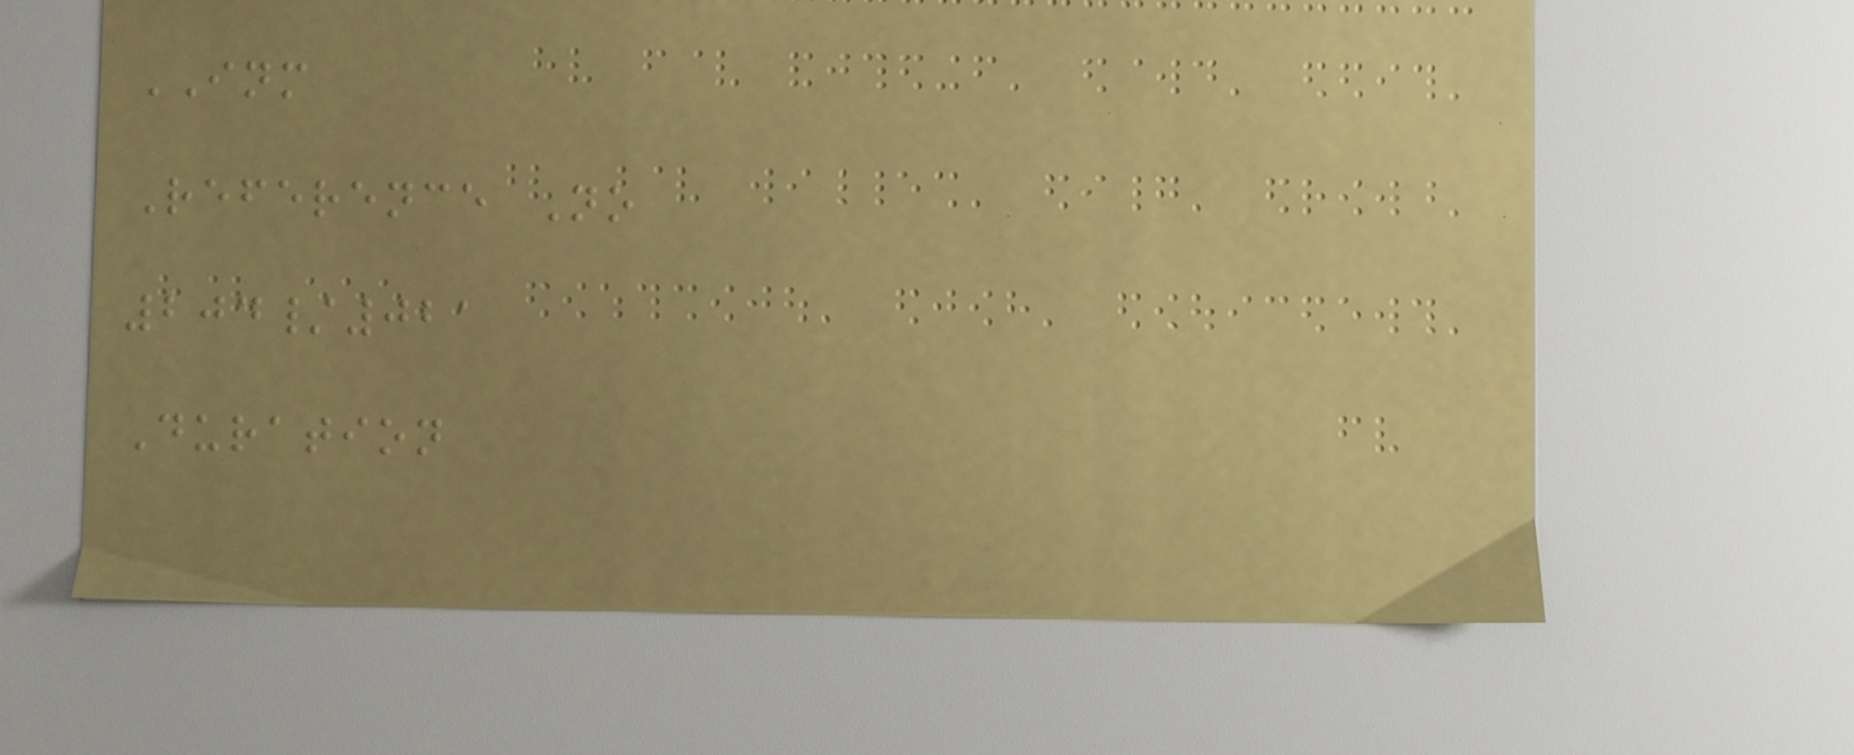INM
Reference No
204/021
Duration
